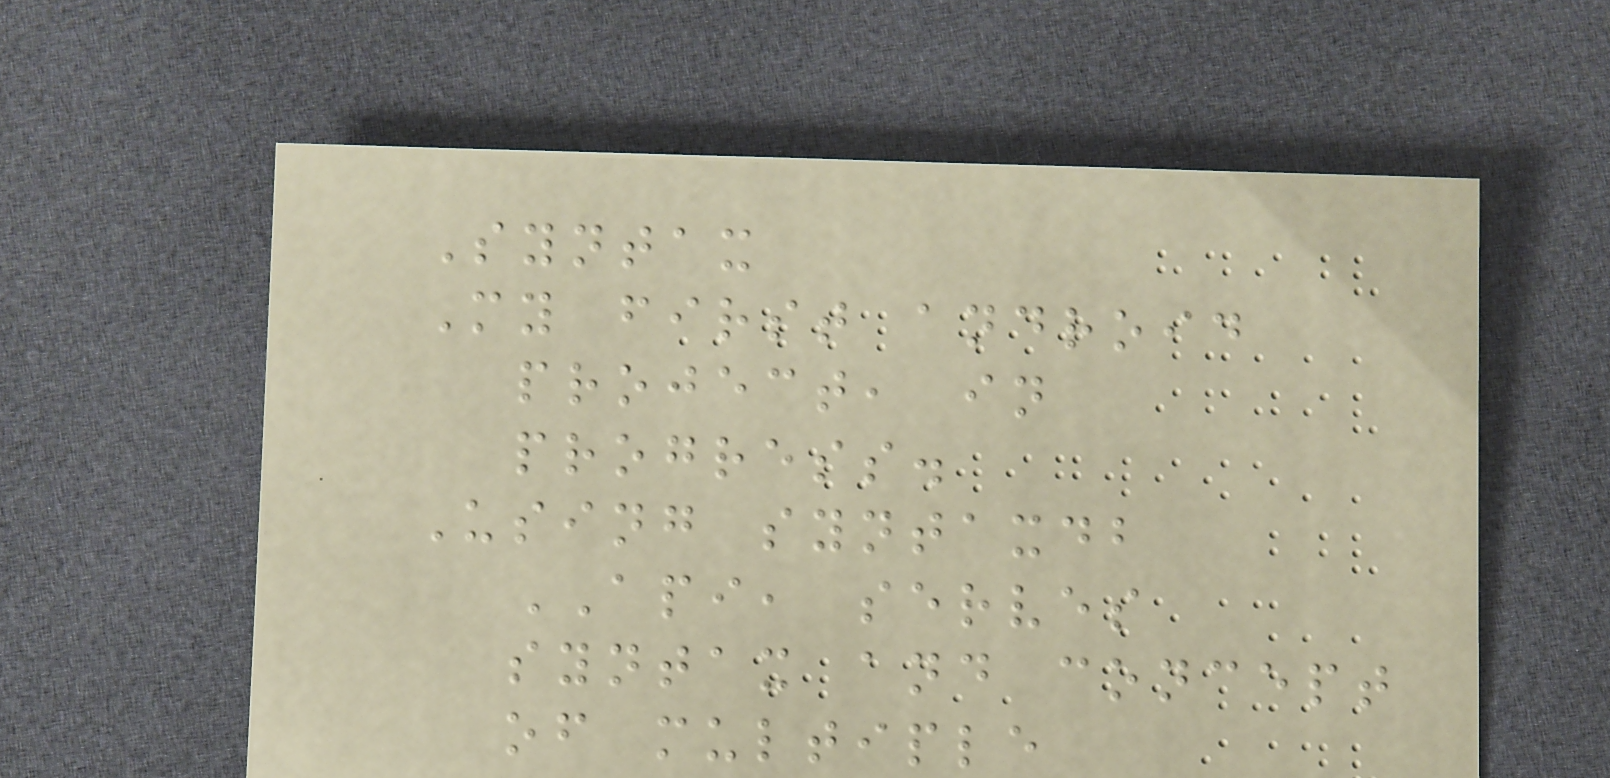Syntax
My first android
project, in
progress.
Using syntaxdb
API, serves
syntax and concept
of multiple
